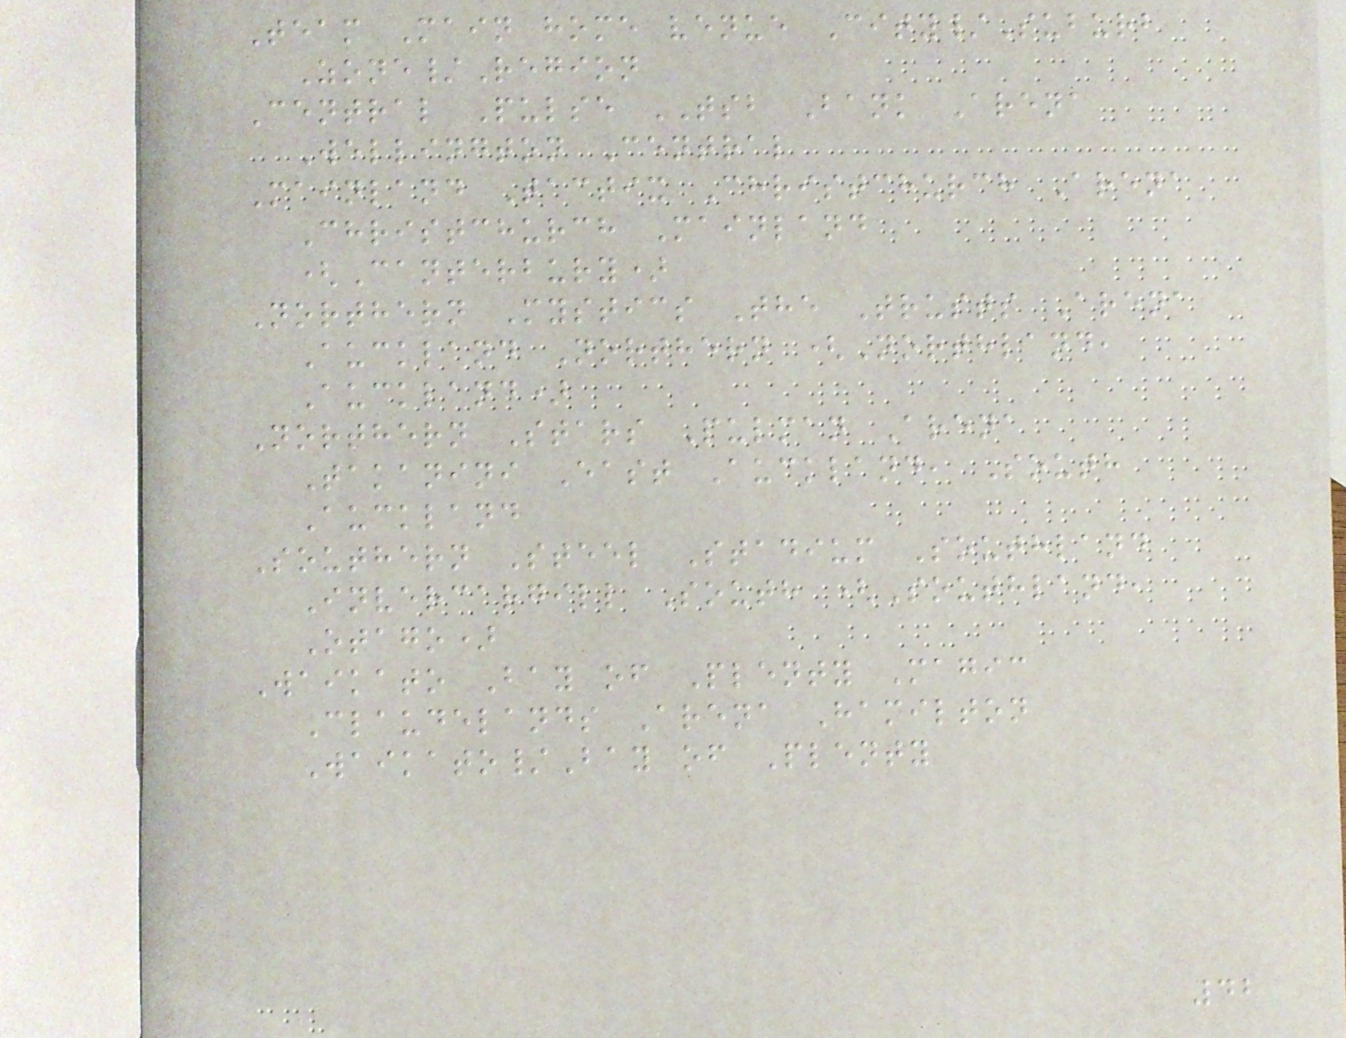Team Main home venue City/Suburb
Zone/Region
Central Pulse TSB Bank Arena
Wellington Central
Mainland Tactix Christchurch Arena
Christchurch Mainland
(Canterbury)
Northern Mystics The Trusts Arena
Auckland Northern (Northland,
Auckland)
Northern Stars Pulman Arena
Takanini East Auckland, South
Auckland
Southern Steel Stadium Southland
Invercargill South (Southland,
Otago)
Waikato Bay of Plenty Magic
Claudelands Arena Hamilton
Waikato/Bay of Plenty
42
